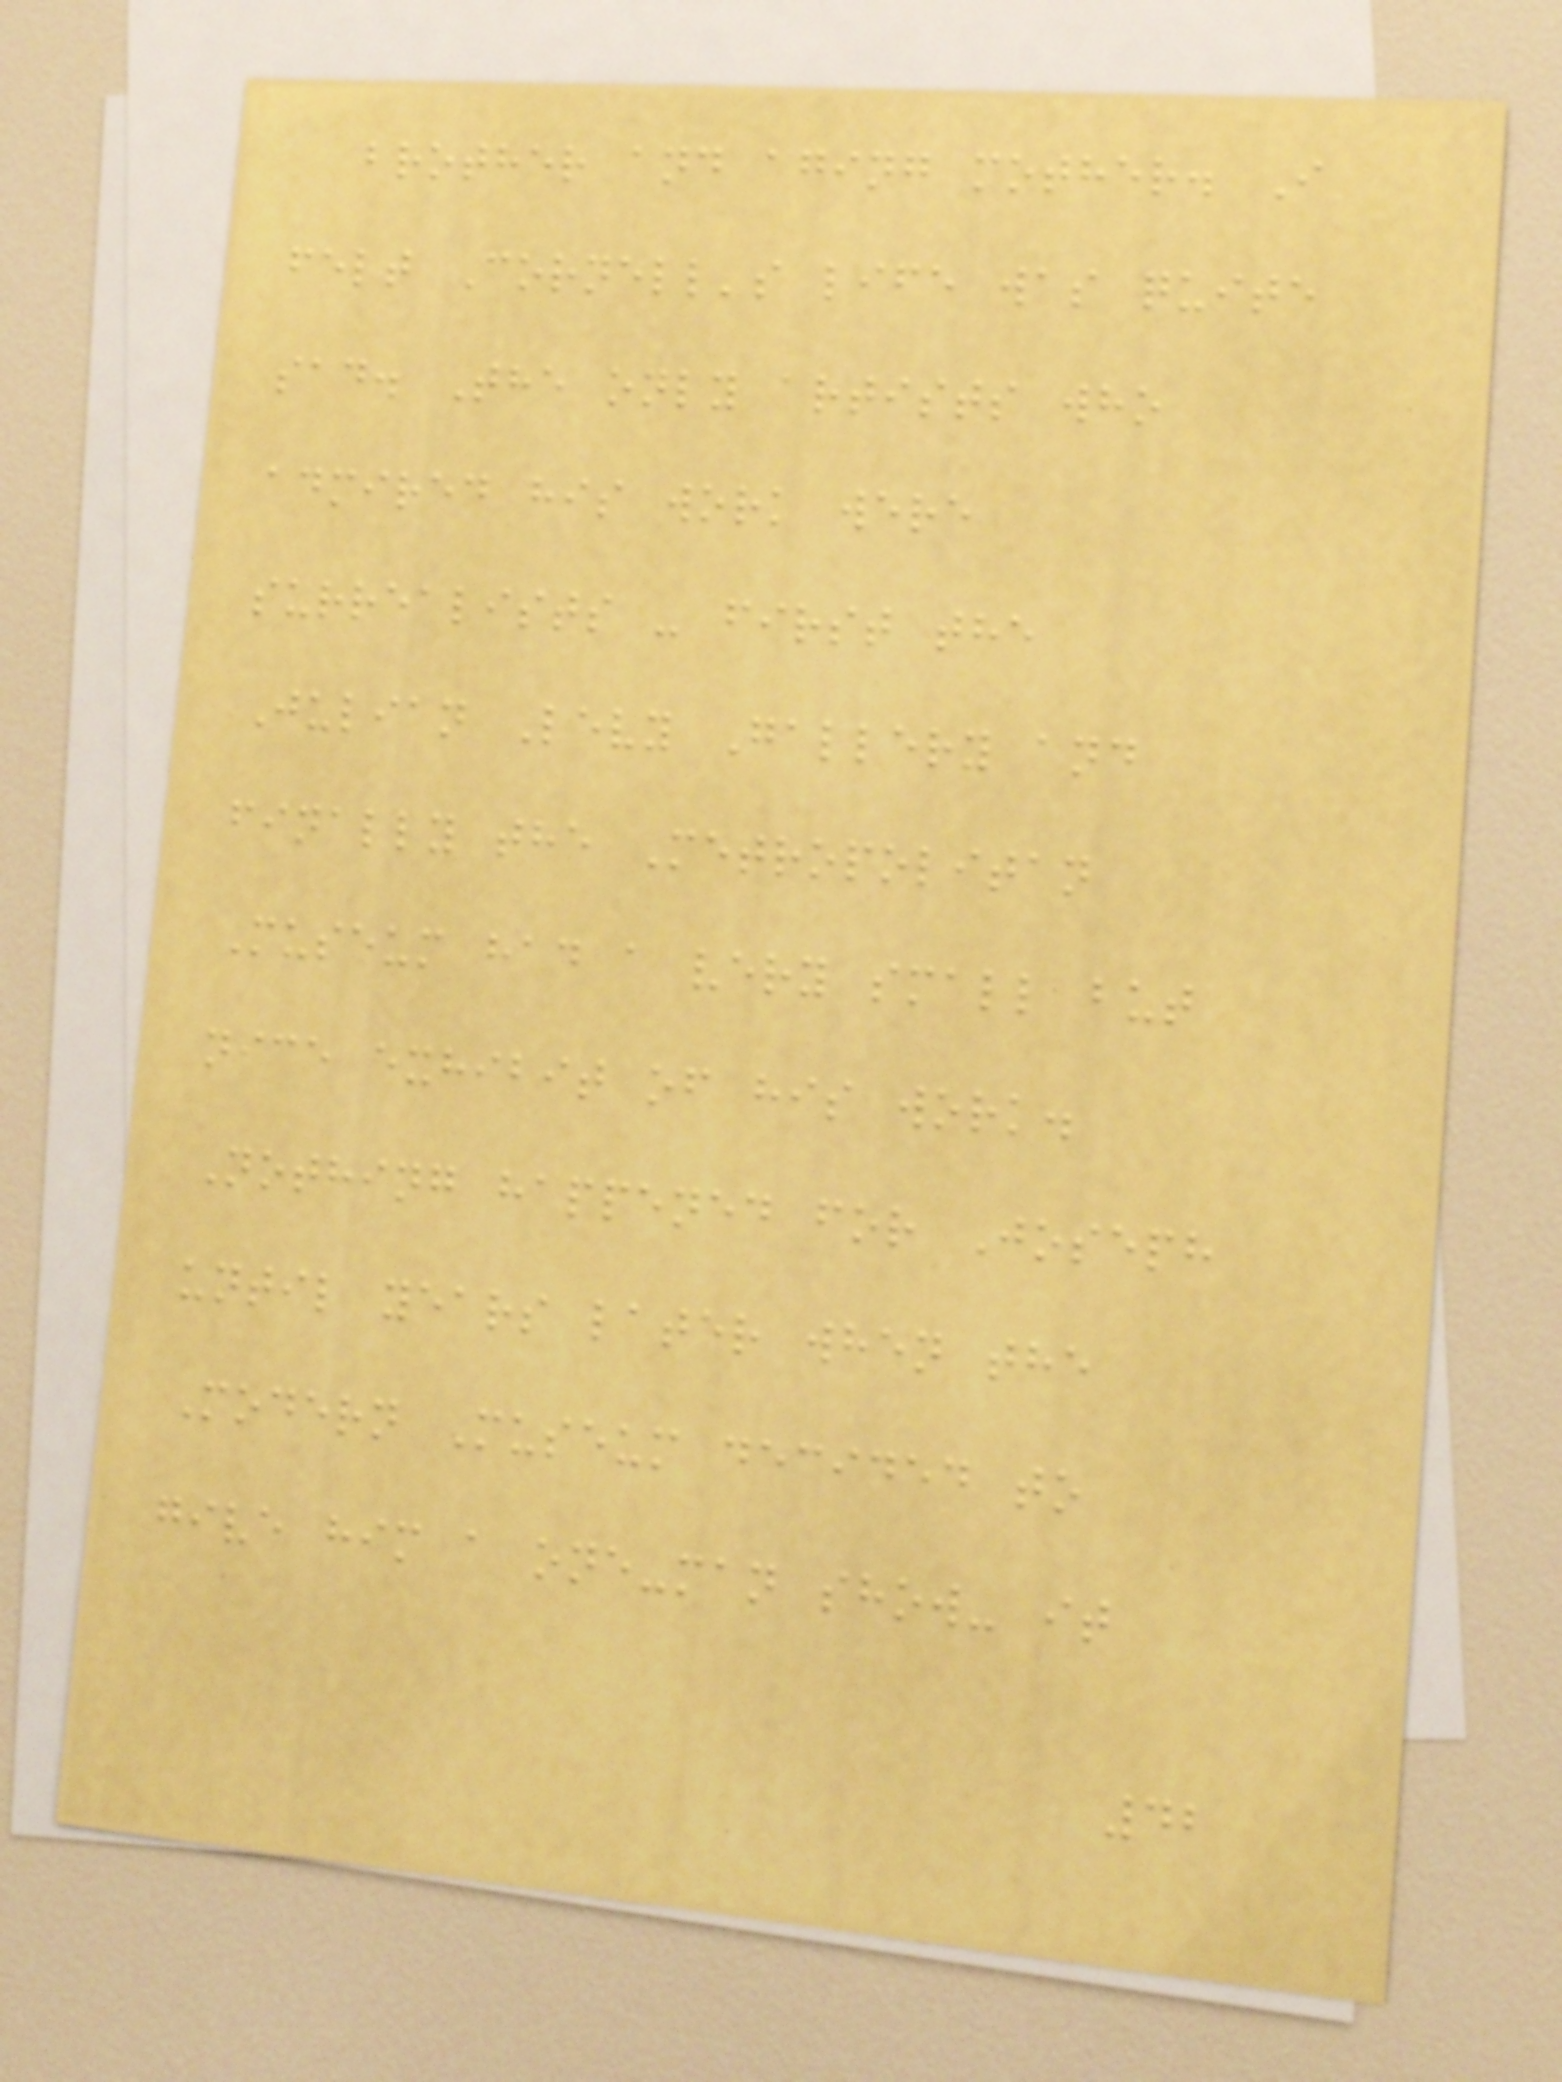brother and aging mother. I
felt Cornell's life was quite
sad. The only artists who
admired his work were
surrealists - first the
Julian Levy Gallery and
finally the Metropolitan
Museum had a very small but
nice exhibit of his work.
Nothing happened for Joseph
until years later when the
Modern Museum decided to
give him a one-man show- it
42
